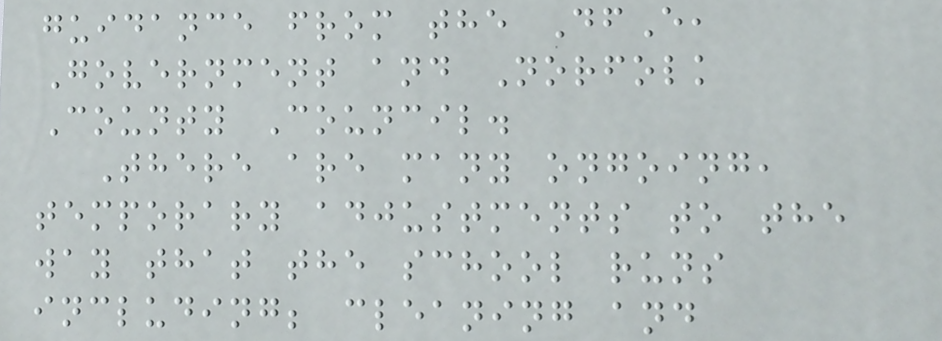guidance from the DfE,
Government and Norfolk
County Council.
There are many ongoing,
temporary adjustments to the
way that the school runs
including; cleaning and
